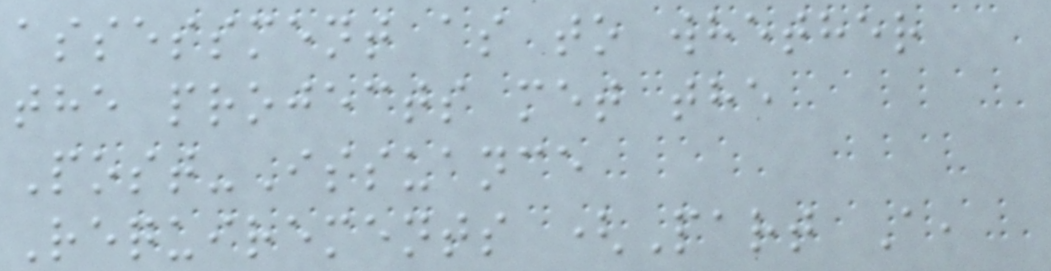assessment as to whether
the projects met the
Post-Issuance
Requirements (Part A,
